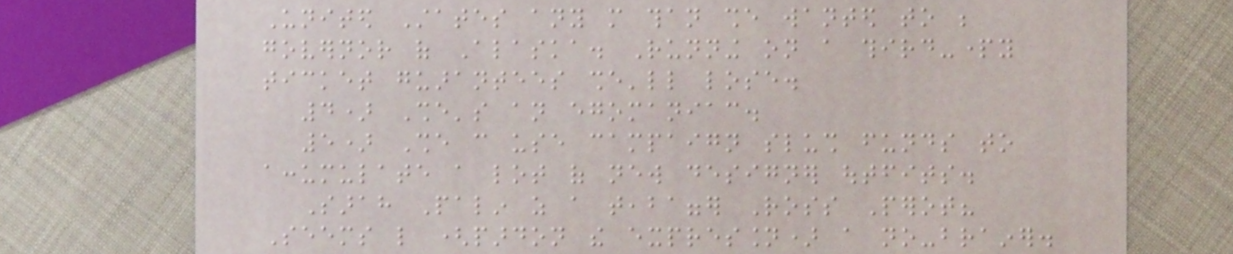United States any more than she wanted to be
governor of Alaska. Running on a third-party
ticket guarantees she'll lose.
4) She's an egomaniac.
5) She can use campaign slush funds to
accumulate a lot of new designer outfits.
Sarah Palin as a teabagger Ross Perot?
Seems like (pardon the expression) a no-brainer.
